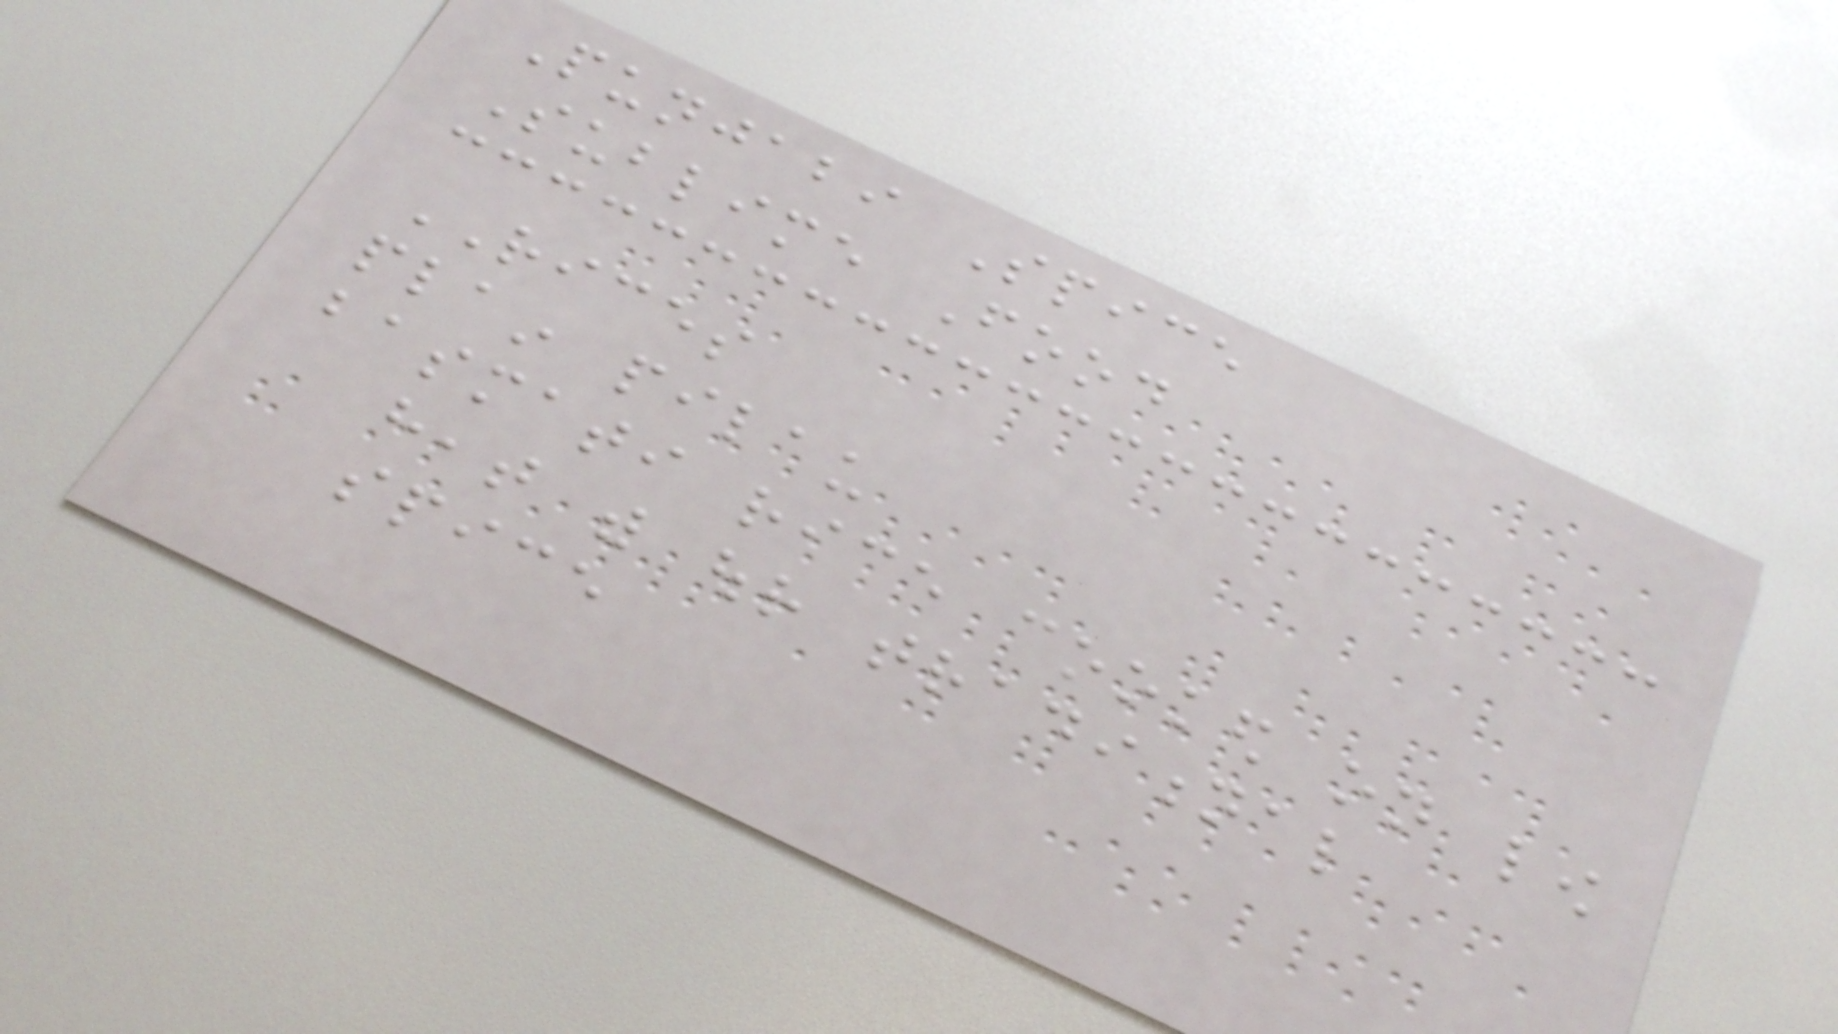Punjabi Spice
Sublime Food
RICES
plain pilau
basmati rice cooked on low
heat with our traditional
spice
